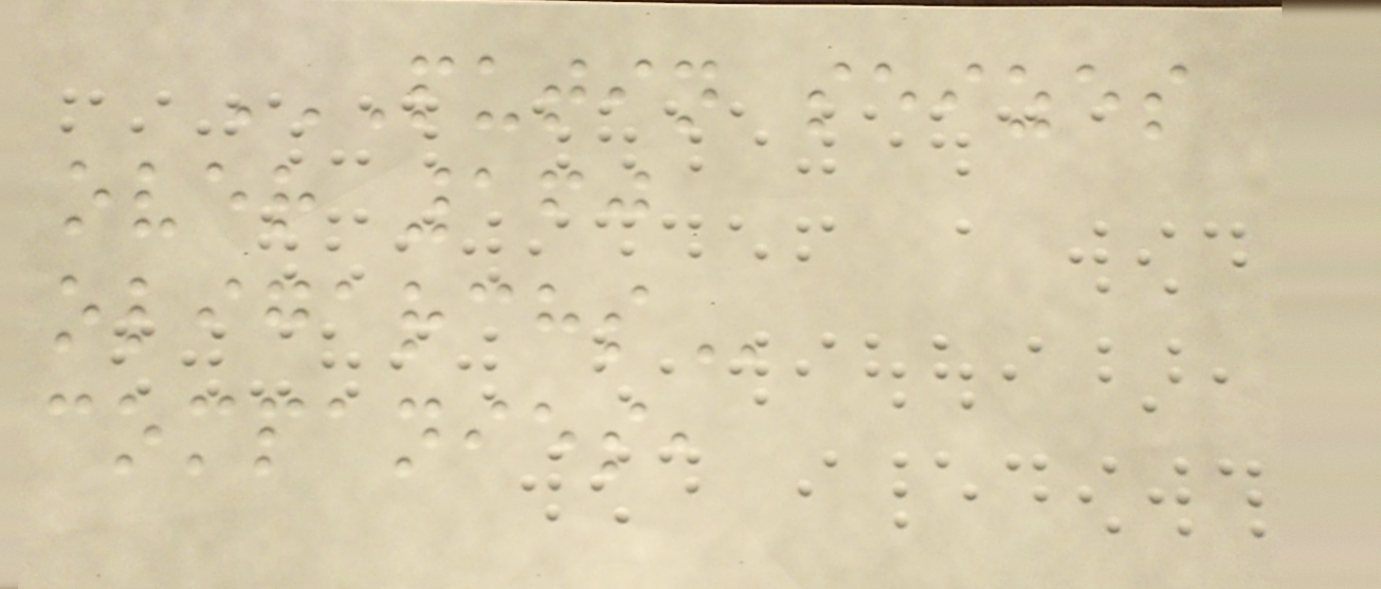PUTIN SEIZES
OVER 160
OLIGARCHS
companies,
